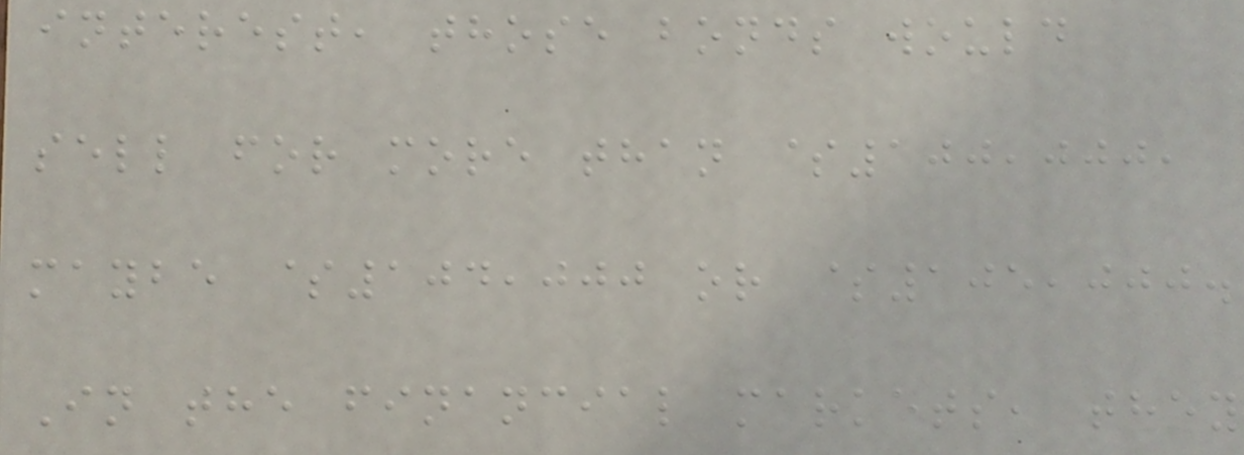interest, those bonds would
sell for more than $100,000,
maybe $104,000 or $105,000.
In the financial markets, they
